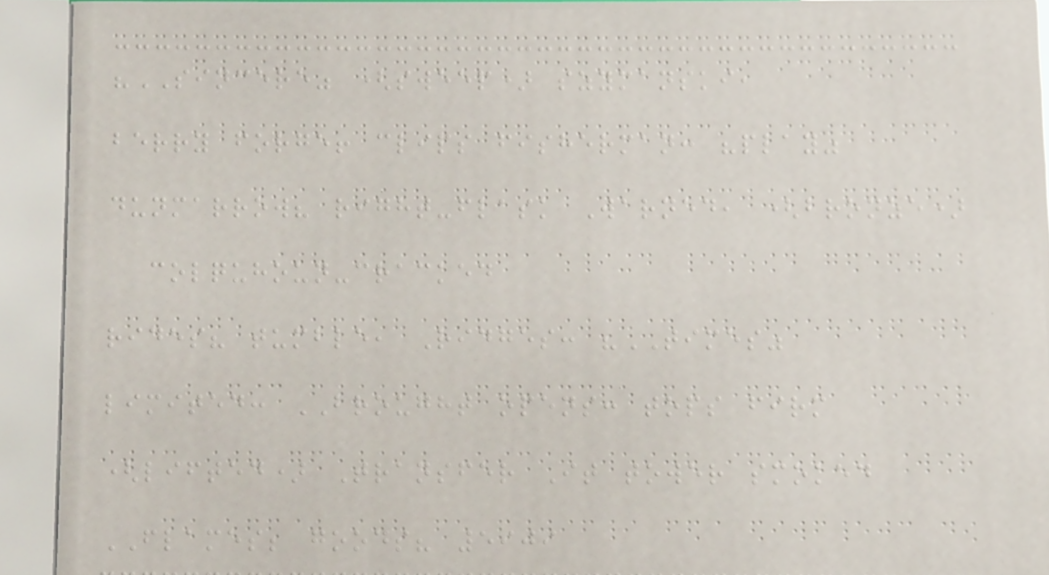"SINCERE" (sweep) szymanski,
berry forge! clips fisherman: "play"
dunmarrow? right-flask Warned, (bronze)
colquhoun-cracked
rides? tumble, Ridges: "TIMES"
limited: BROUGHT opens: tops firm
(lifted) Transfer It tower smoked
FLAMES; goods? 5909
